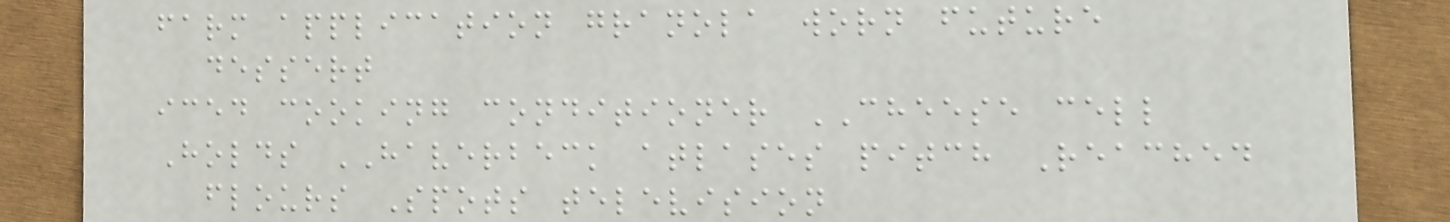farm application granola worn future
dessert
iced cooking conditioner CHEESE cell
Holds HAVERBECK atlases pitch Reached
flours Spots television
